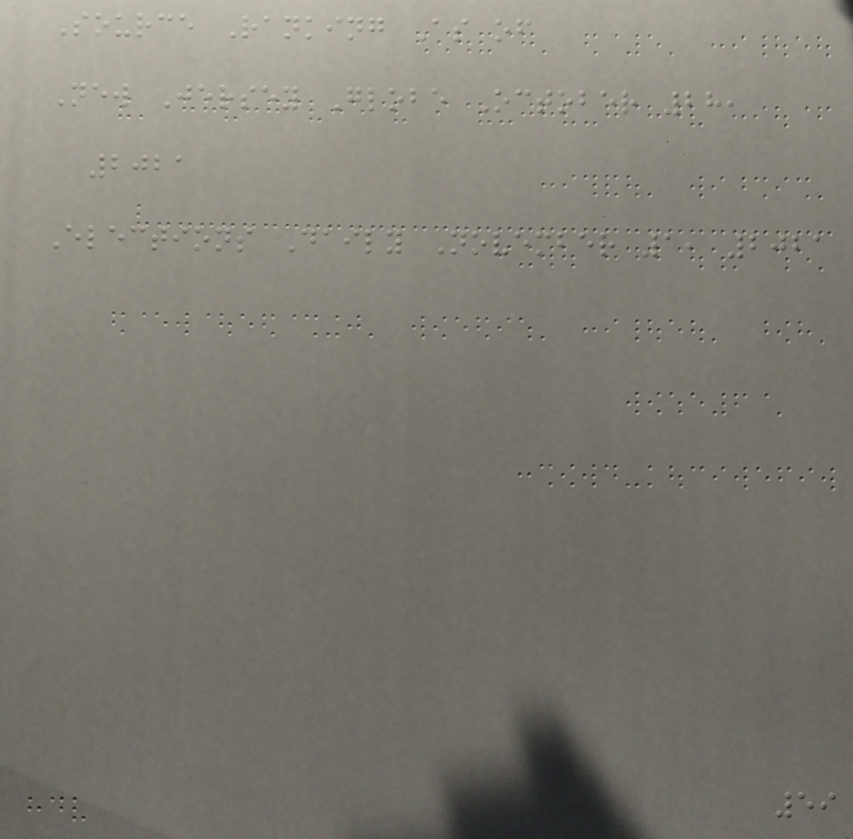Source Ranking As of
New Jersey Globe October 28,
2021
Elections Daily November 1, 2021
59
